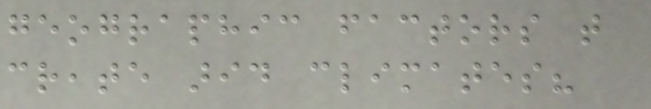geographic factors that
create arid climates?
